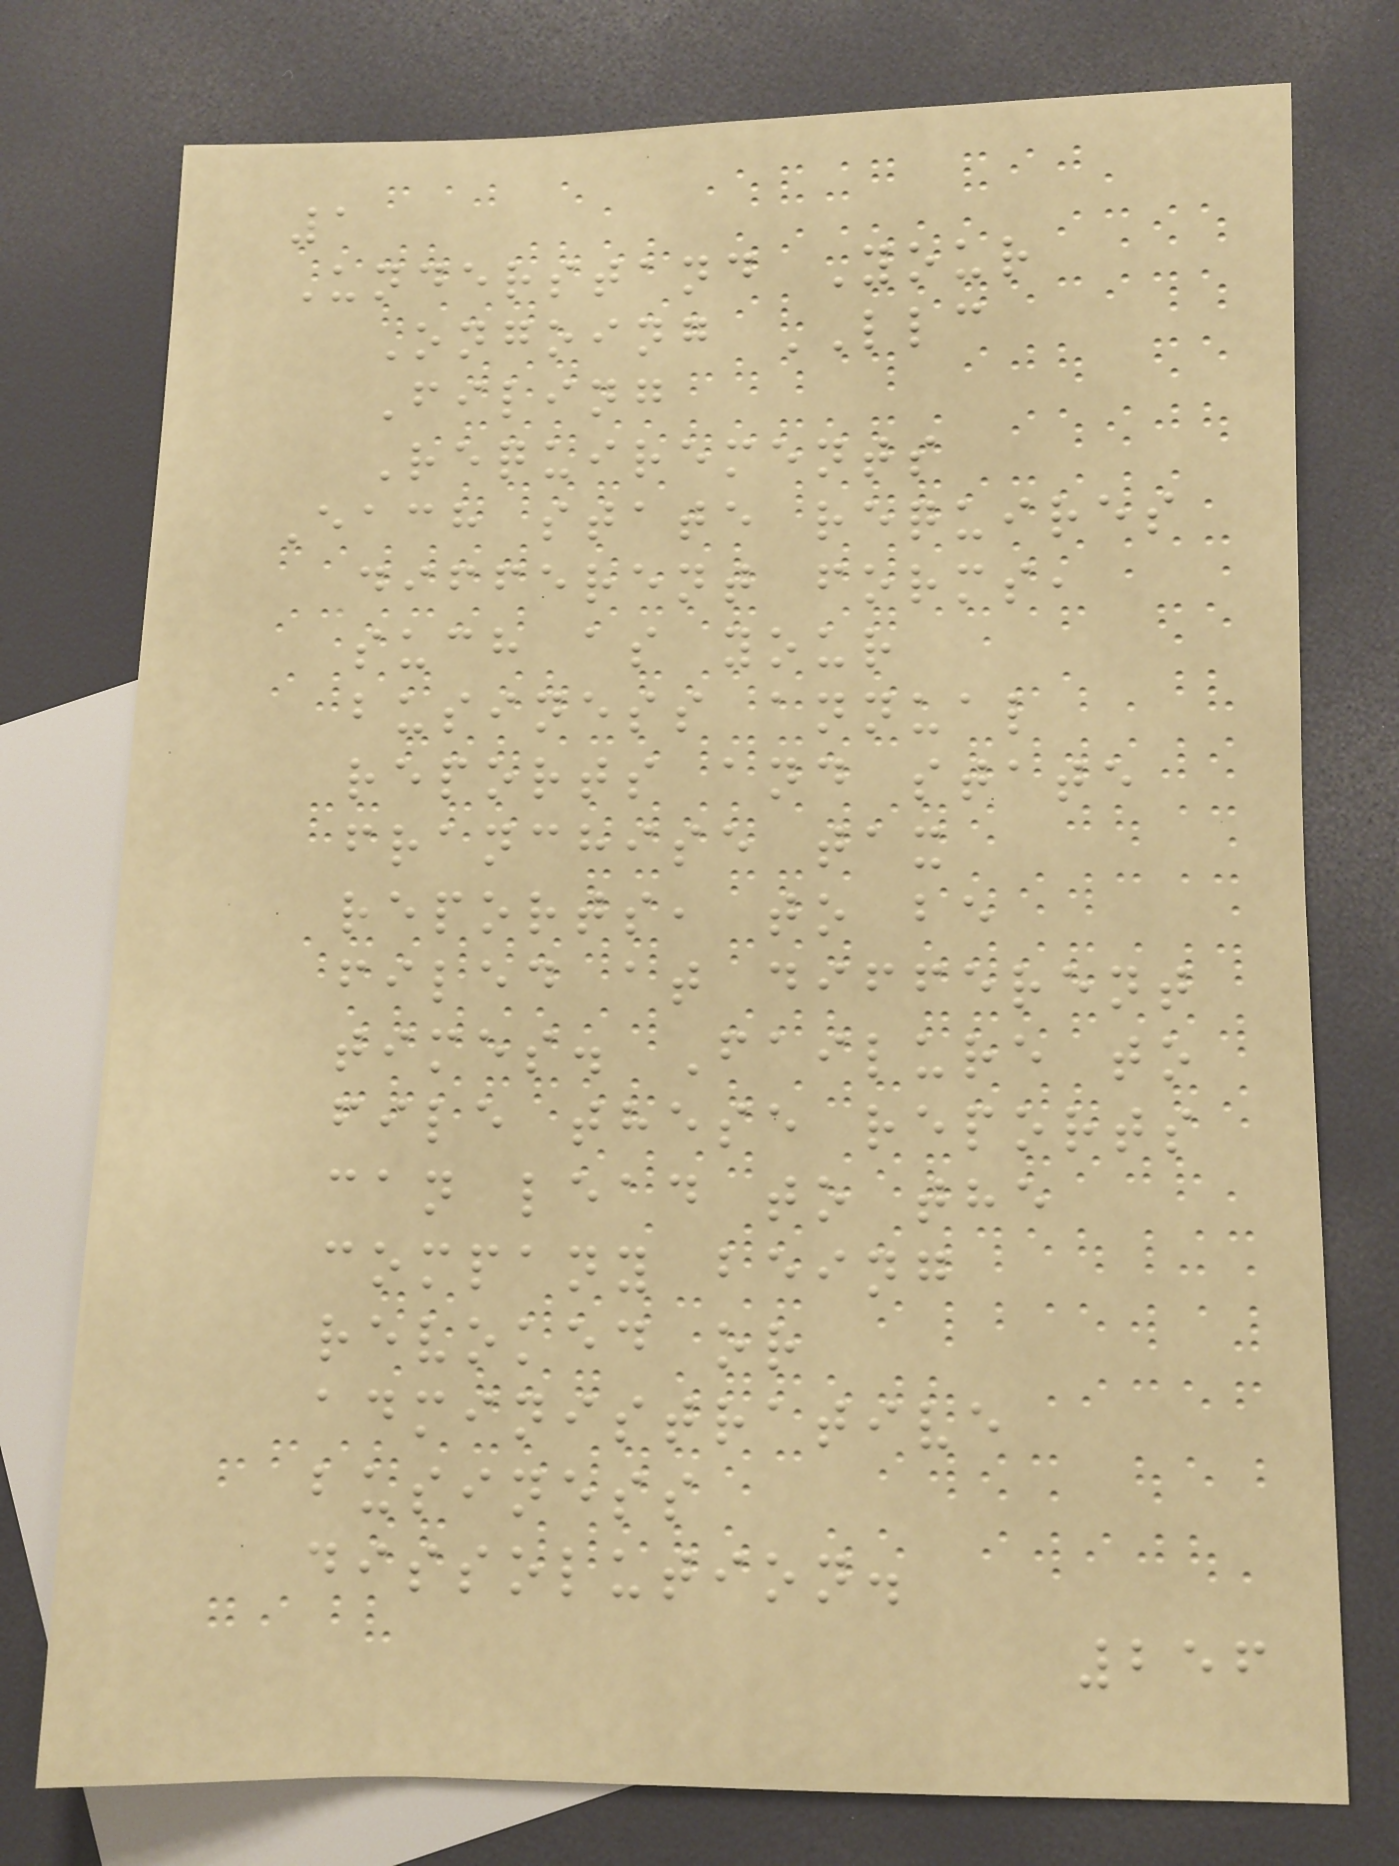1
Understand Your
Ongoing LLC
Filing
Requirements
Each state requires
different forms,
such as your
business annual
reports and state
franchise tax
reports, to be
filed at different
times. Failure to
file these reports
can lead to the
company being
revoked or
administrative
business
dissolution.
256
